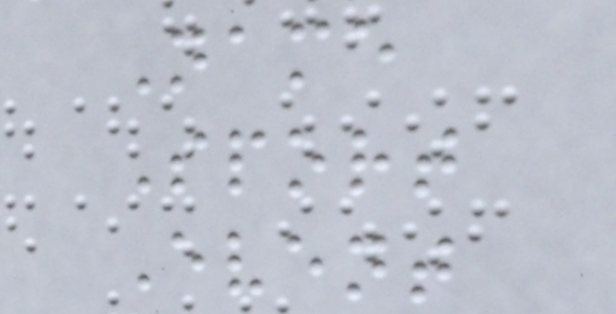Name
Sport
Event
